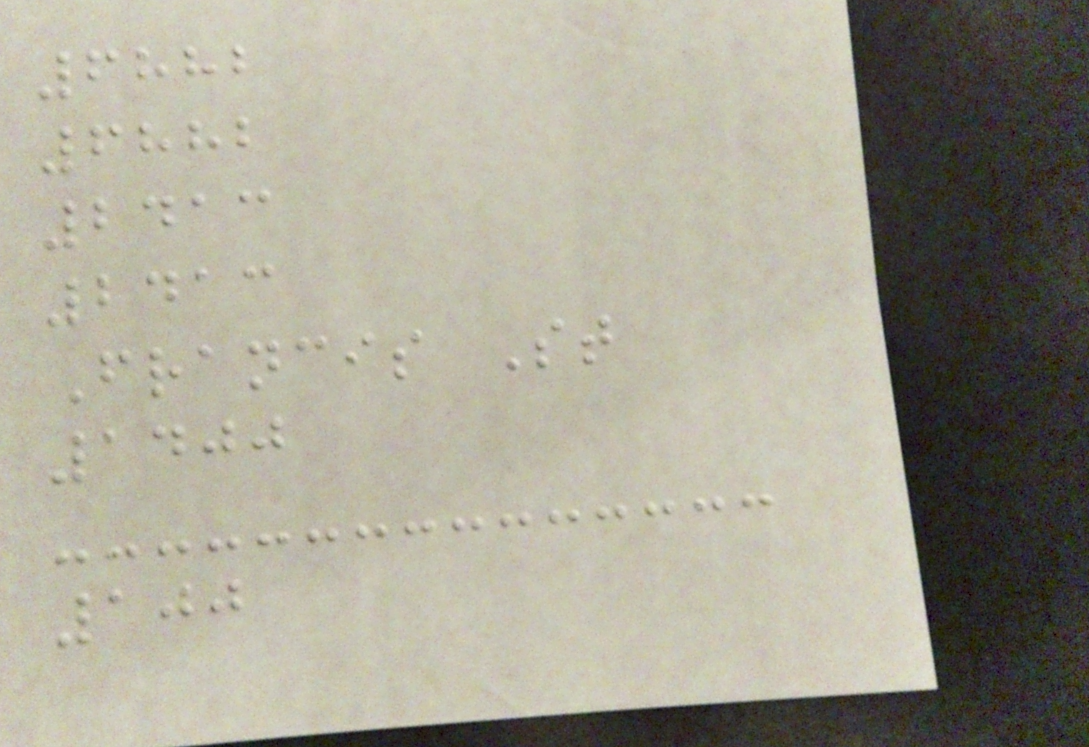6882
6882
2413
2413
Francis St
1400
100
